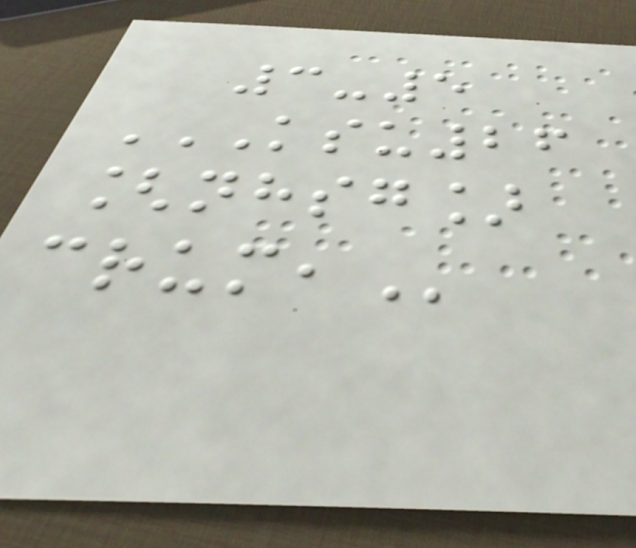3-5
KSU26
[NHSG]
CRUM,
